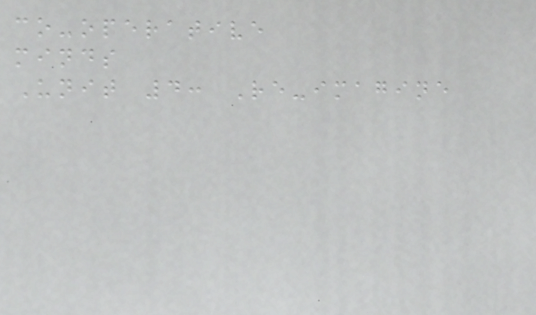co-operative
minds
Unit 4: Re-imagine
